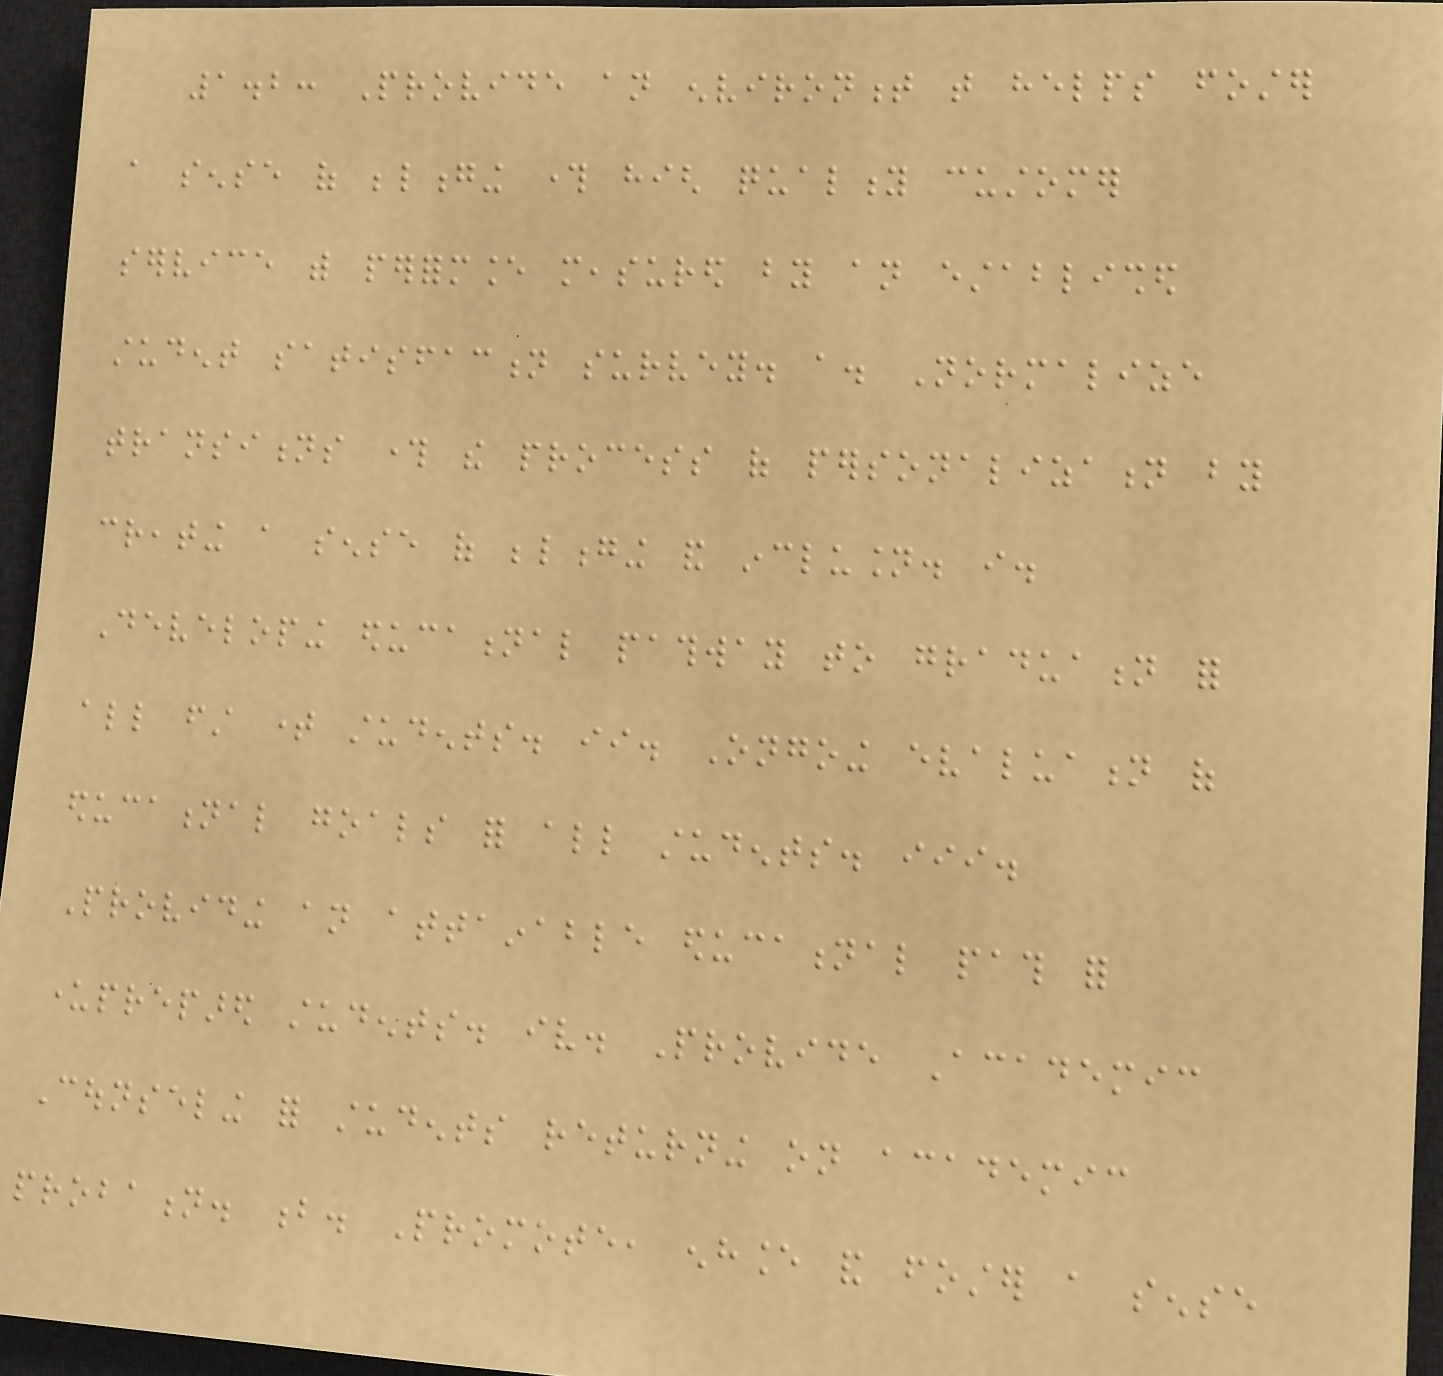1.2: Provide an environment that helps foster
a sense of belonging through high quality customer
service with performance measured by an established
student satisfaction survey. a. Normalize
transitions through the process of personalization by
creating a sense of belonging and inclusion. i.
Developing educational pathway to graduation for
all first time students. ii. Ongoing evaluation of
educational goals for all students. iii.
Providing an attainable educational path for
underprepared students. iv. Provide Academic
Counseling for students returning on academic
probation. b. Promote, enhance and foster a sense
